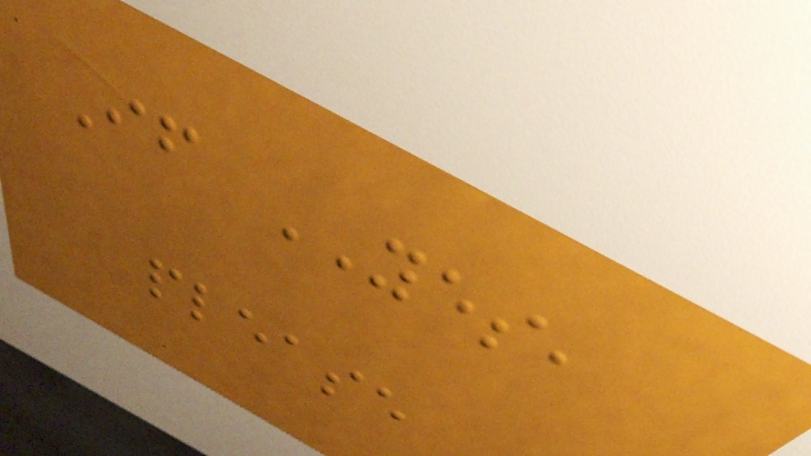If YES,
please
